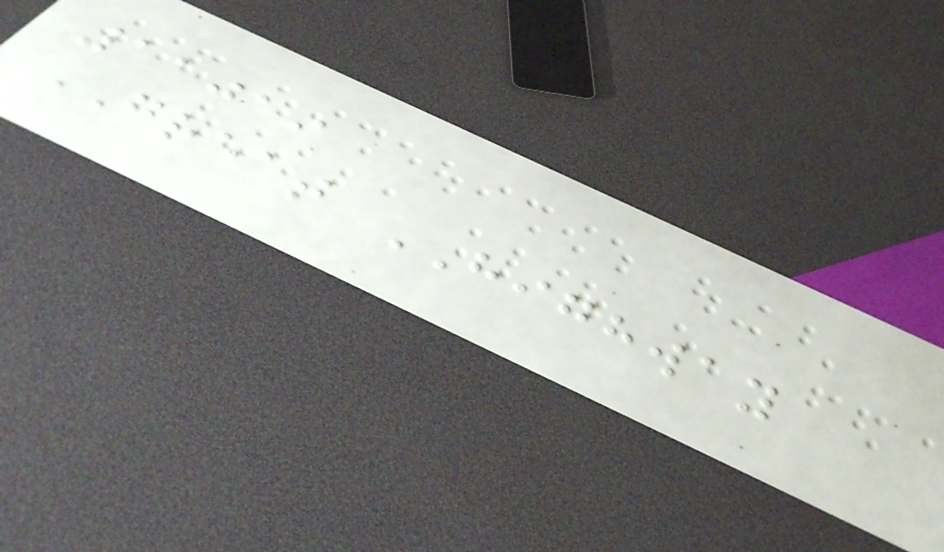11019
GREAT HIGHWAY
